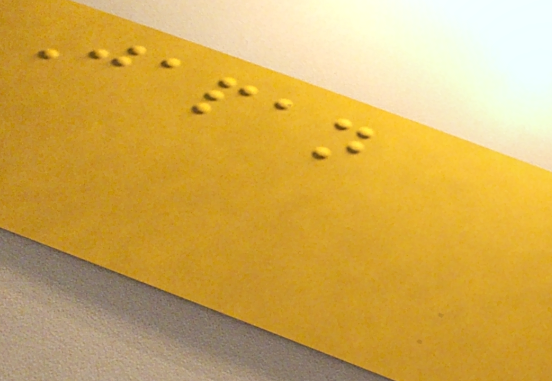Japan
